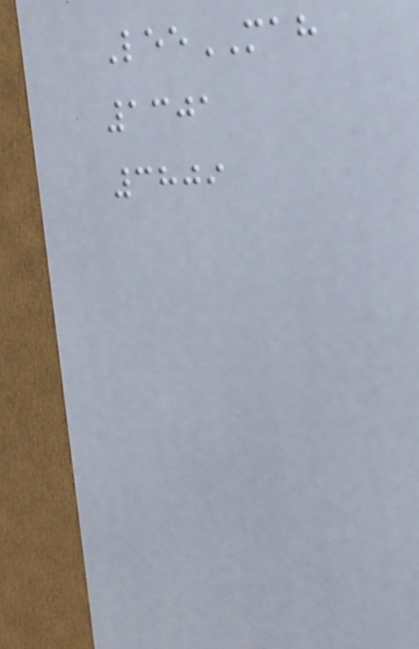LeeMAH
1301
3809
